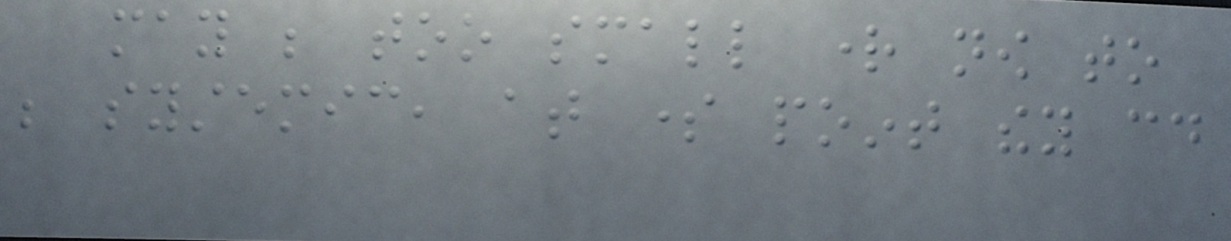may be too small right now to
be systemic, at some point they could
